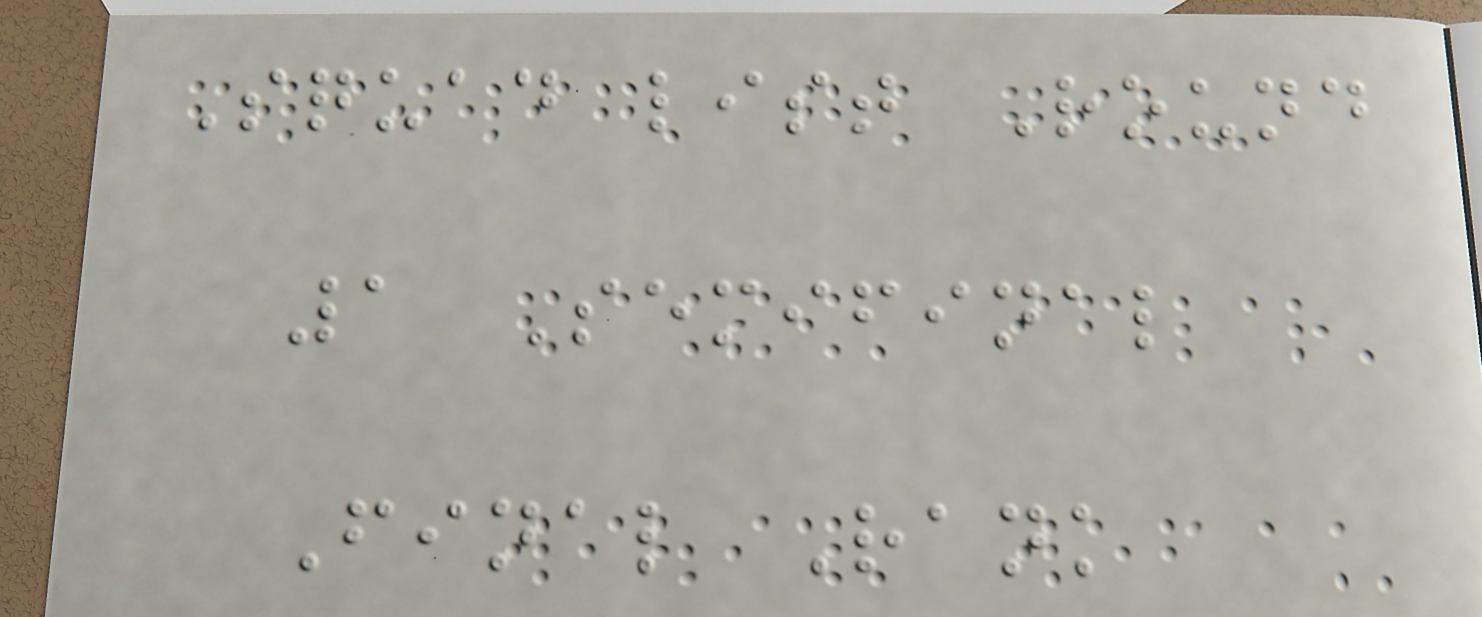Squad list Round
1 Semifinal
Final Rank
